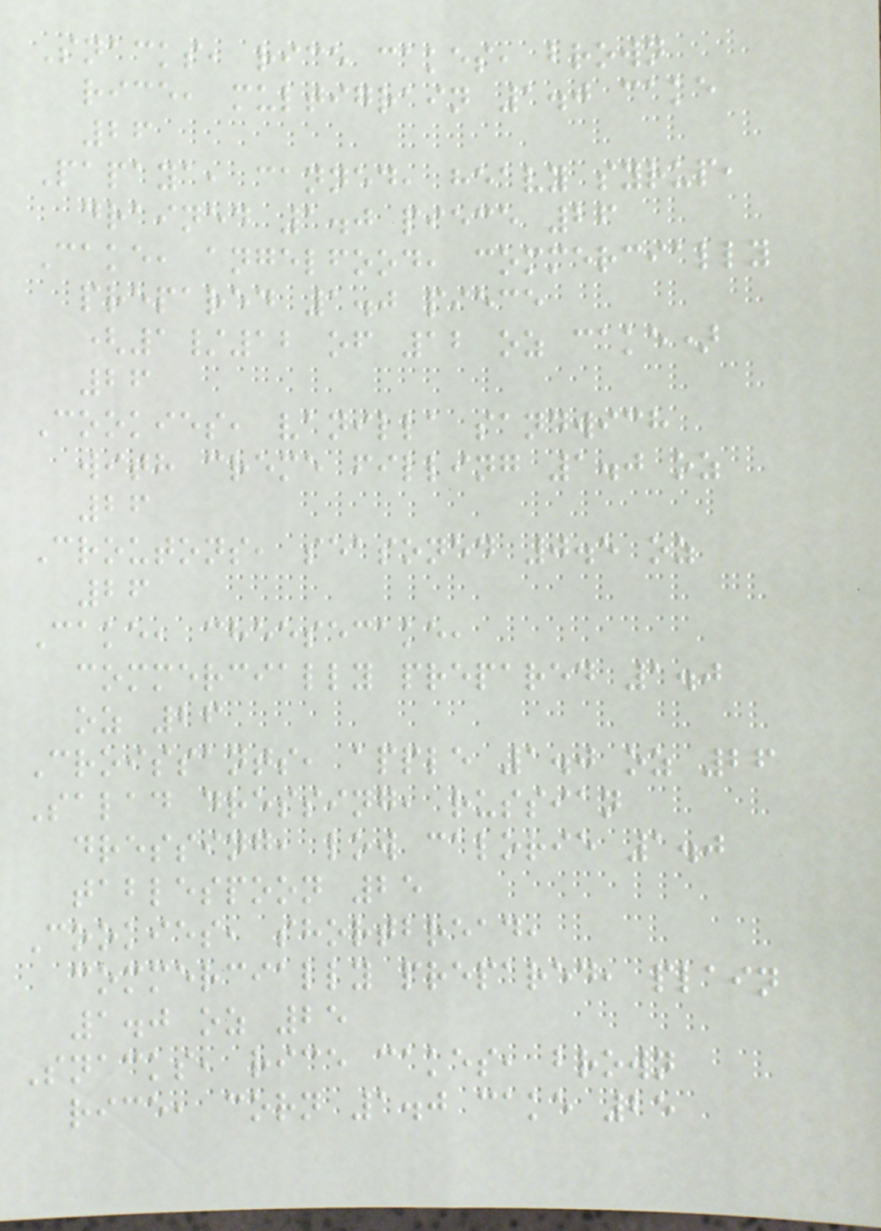Snacks, rice cakes, brown
rice, multigrain 1.0 cake
26
Papaya, canned, heavy syrup,
drained 1.0 piece 26
Cake, angelfood, commercially
prepared 1.0 piece
(1/12 of 12 oz cake)
26
Cookies, vanilla sandwich
with creme filling 1.0 oz
26
Croutons, seasoned 0.5 oz
26
Cake, cheesecake,
commercially prepared 1.0
oz 26
Croissants, apple 1.0 oz 26
Salad dressing, russian
dressing, low calorie 1.0
tablespoon 25
Cookies, shortbread,
commercially prepared, plain
1.0 oz 25
Snacks, rice cakes, brown
rice, corn 1.0 cake 25
